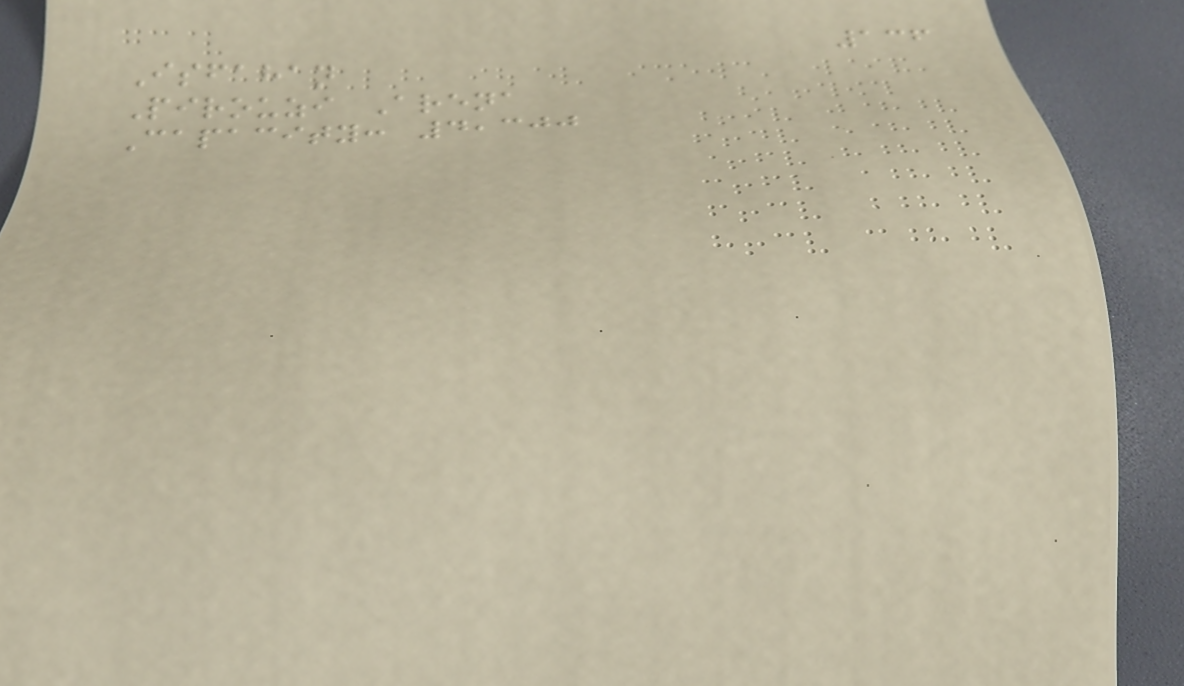136
Isfahan
Pirouzi Arena
Capacity: 4,300
